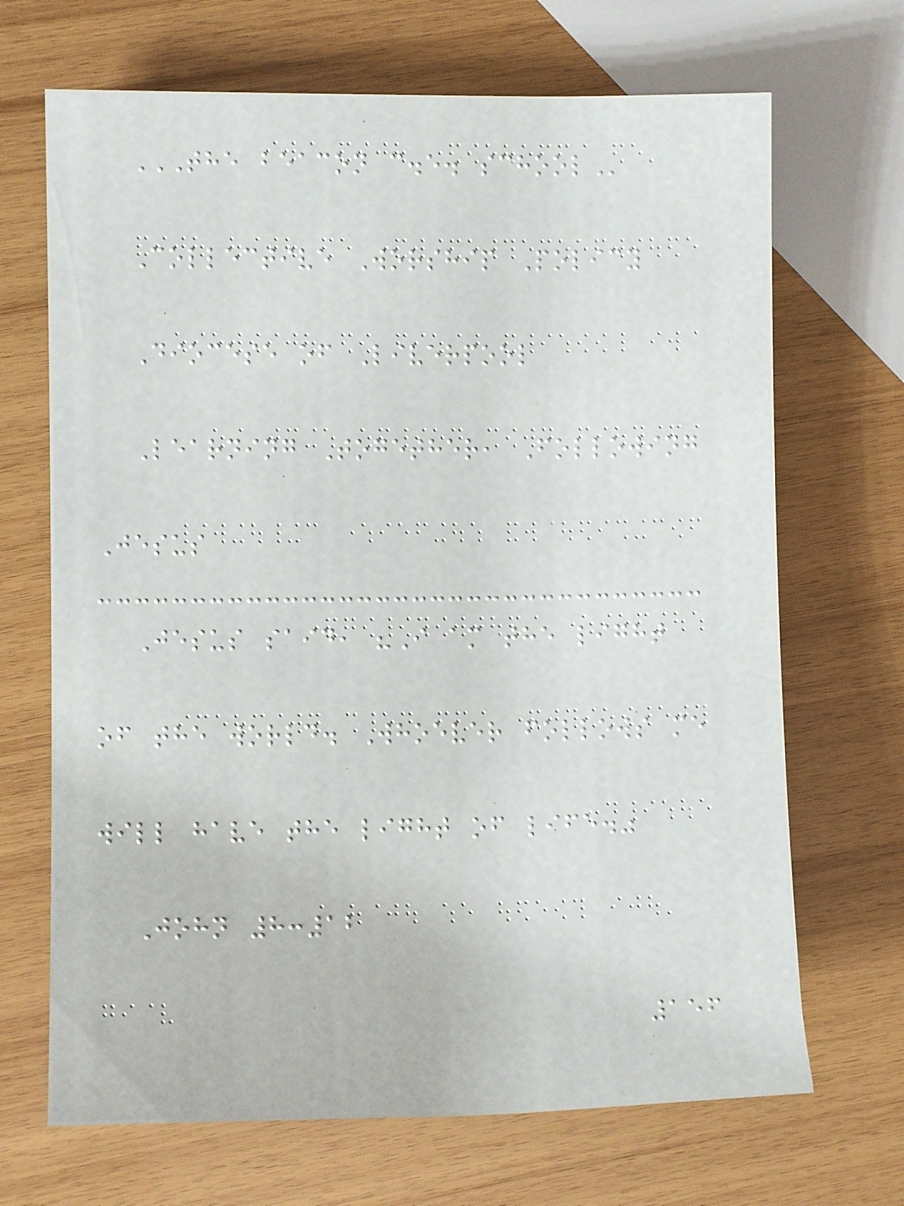THE BEACON C.E. SCHOOL
Collective Worship Policy
Diocese of Liverpool
Learning Together, Following
Jesus
Jesus said, "I am the light
of the world. Whoever follows me
will have the light of life."
John 8:12
156
